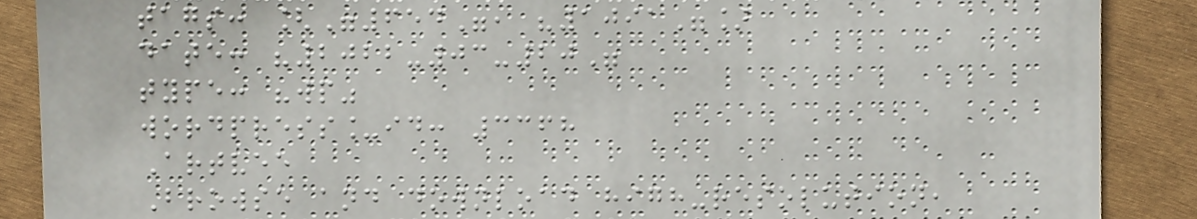tags: ["654", "1091"]
date: "2022-03-20"
type: "wp"
wordpress_id: 3368
Artvee
Browse and download high-resolution,
